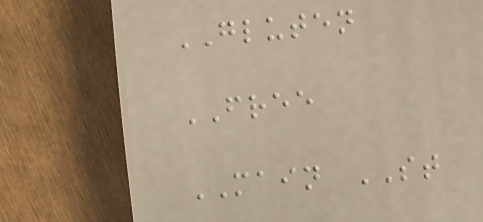GLUTEN
FREE
MAIN ST
